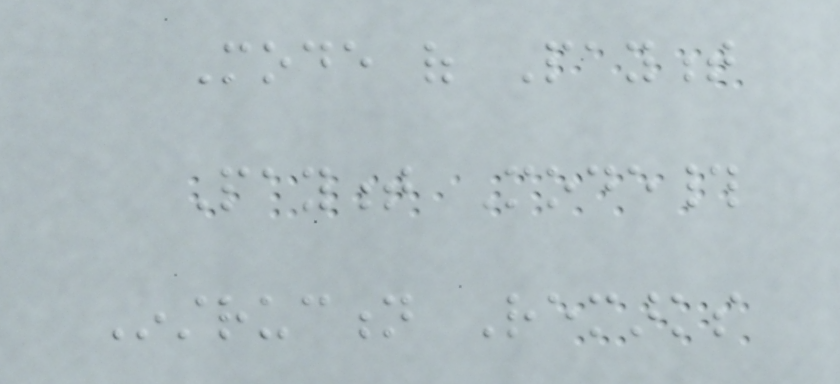Mode of Payment
Payment Mode#
Instruction Remarks
